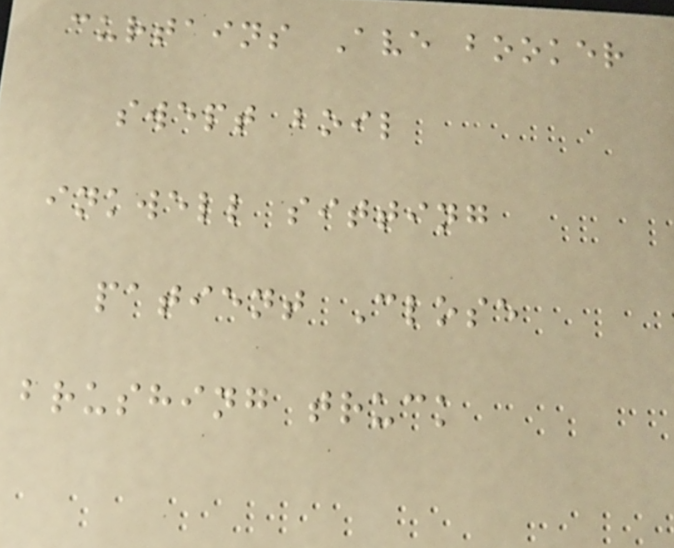curtains Ave booker
swept boil
inkwell sitting
patient Close
brushing truck
